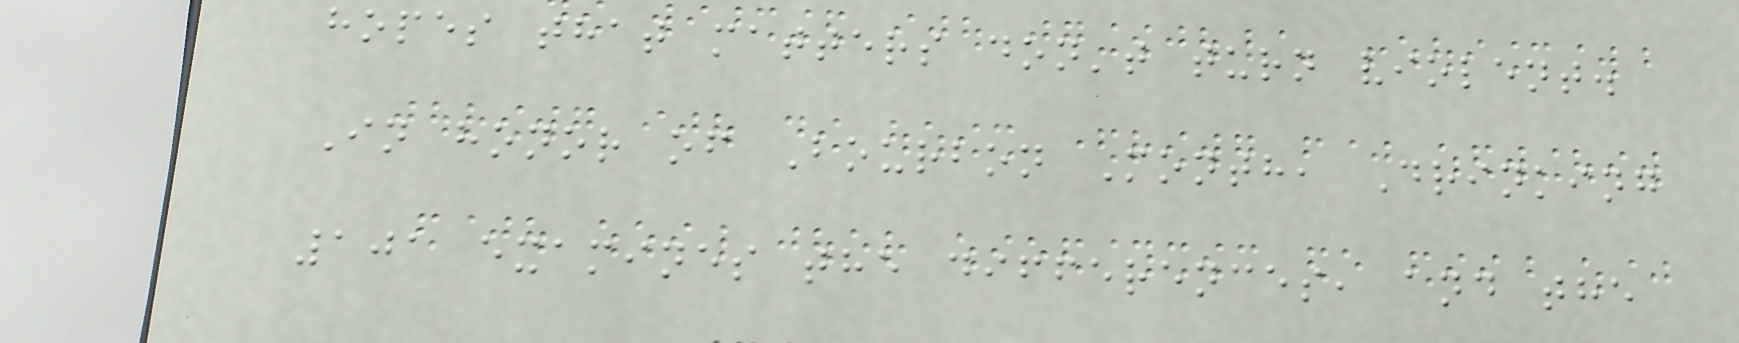hopes that matters don't turn violent.
In honor of Bourbon Month, Drinking
101 examines the differences, and the
